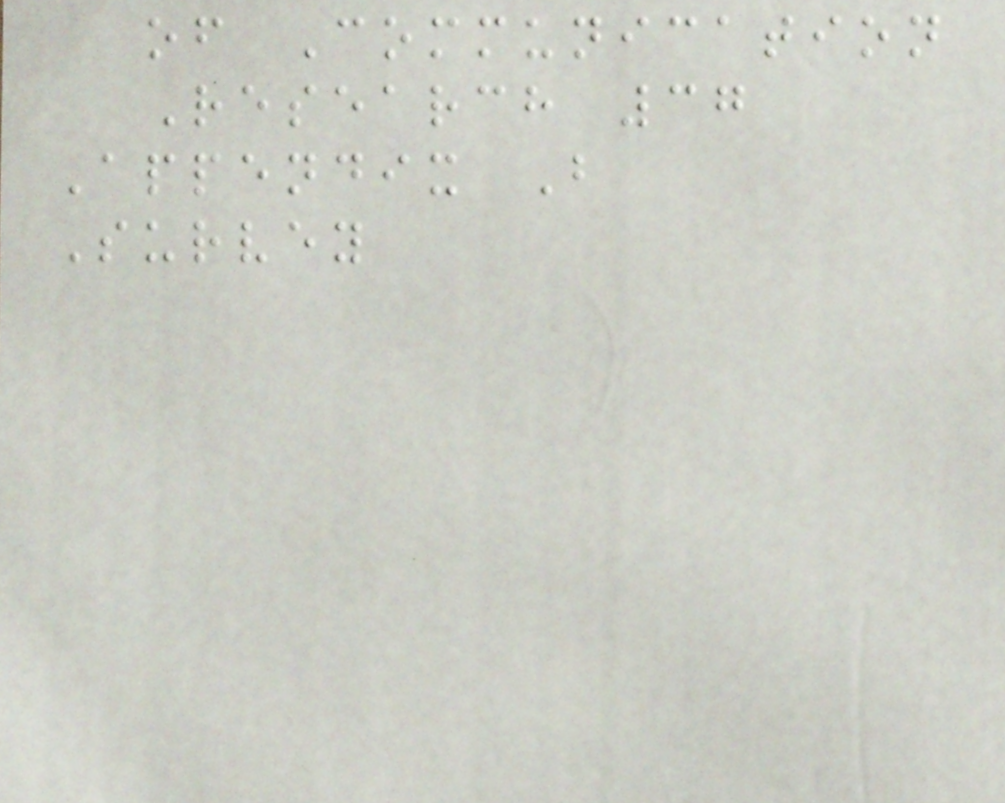of Communication
Research 37
Appendix B
Survey
